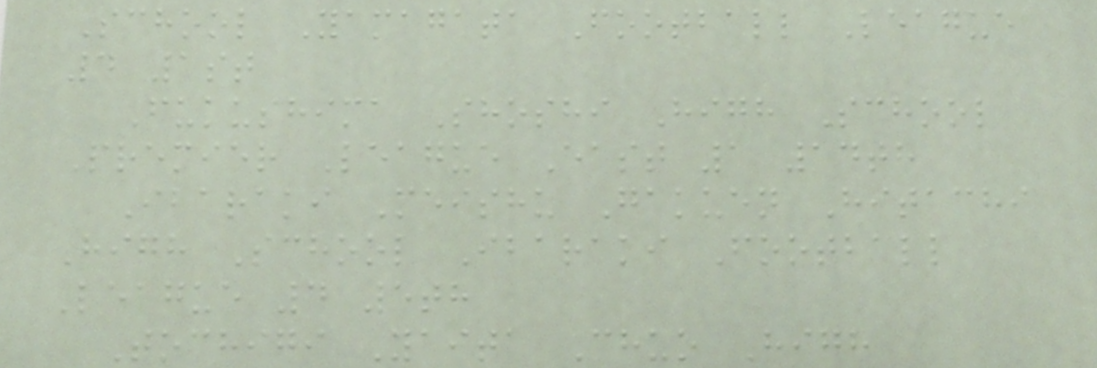School Yamagata Football League
4 1st
Fukushima Shoshi High School
Premier League East 1 14th
Ibaraki Meishu Gakuen Hitachi
High School Ibaraki Football
League 4 5th
Tochigi Yaita Chuo High
